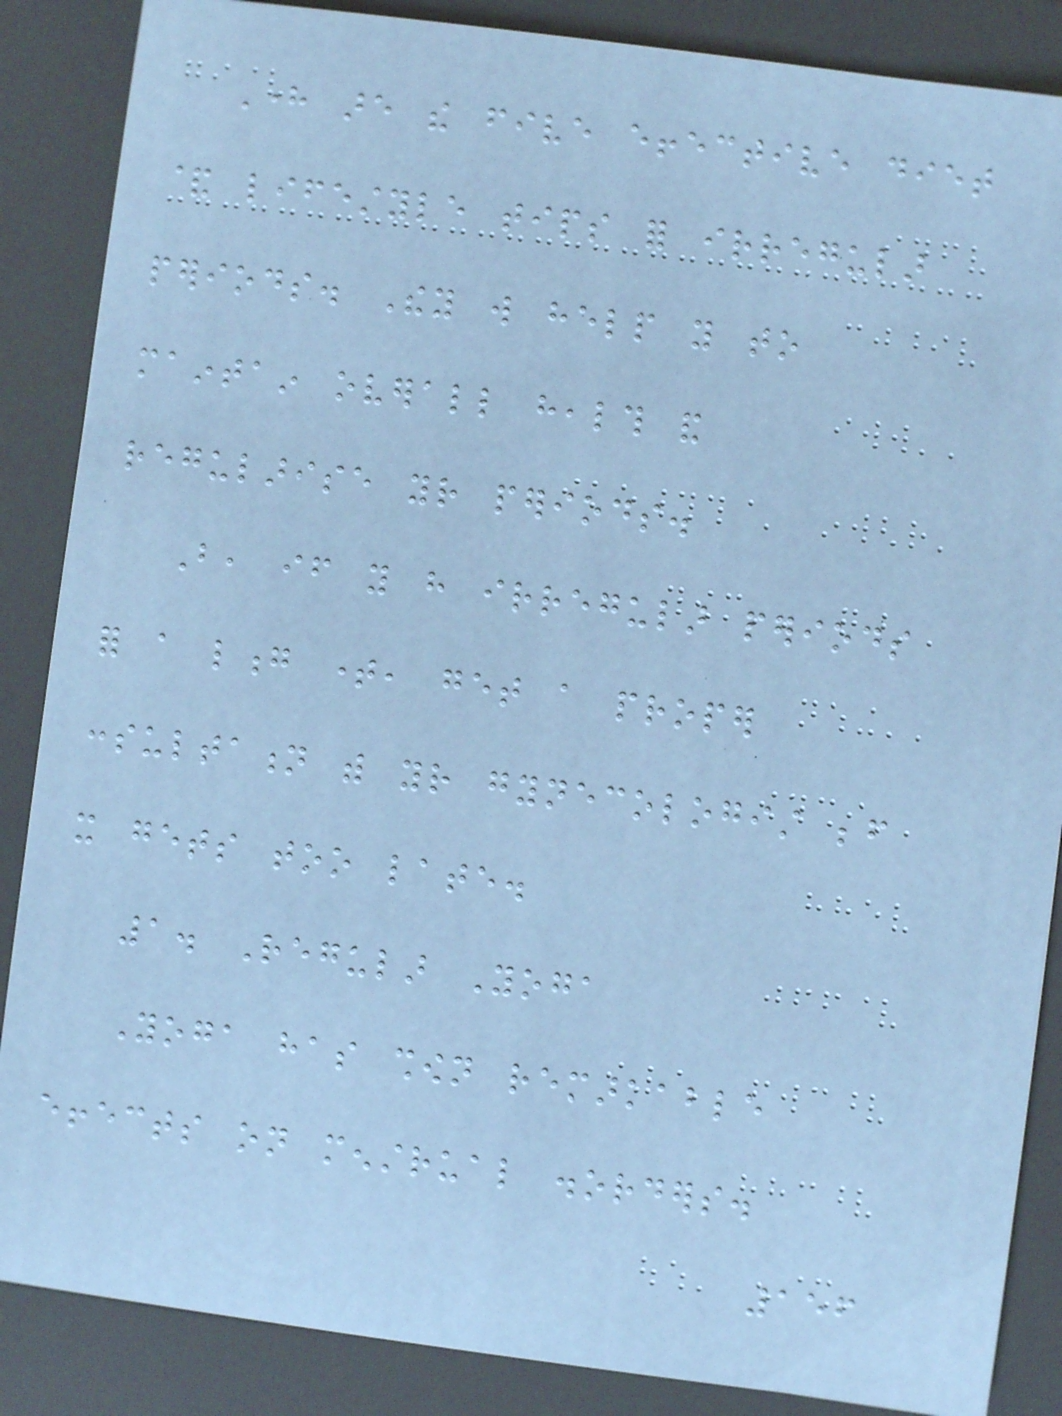Here are the five effective diet
& lifestyle tips for irregular
periods. They will help you to
maintain overall health and
regularise your periods.
But, if you have irregular periods
for a long time, get a proper
consultation with your gynecologist before
it gets too late.
1. Regular Yoga
Yoga has shown remarkable
effects on menstrual disorders.
156
